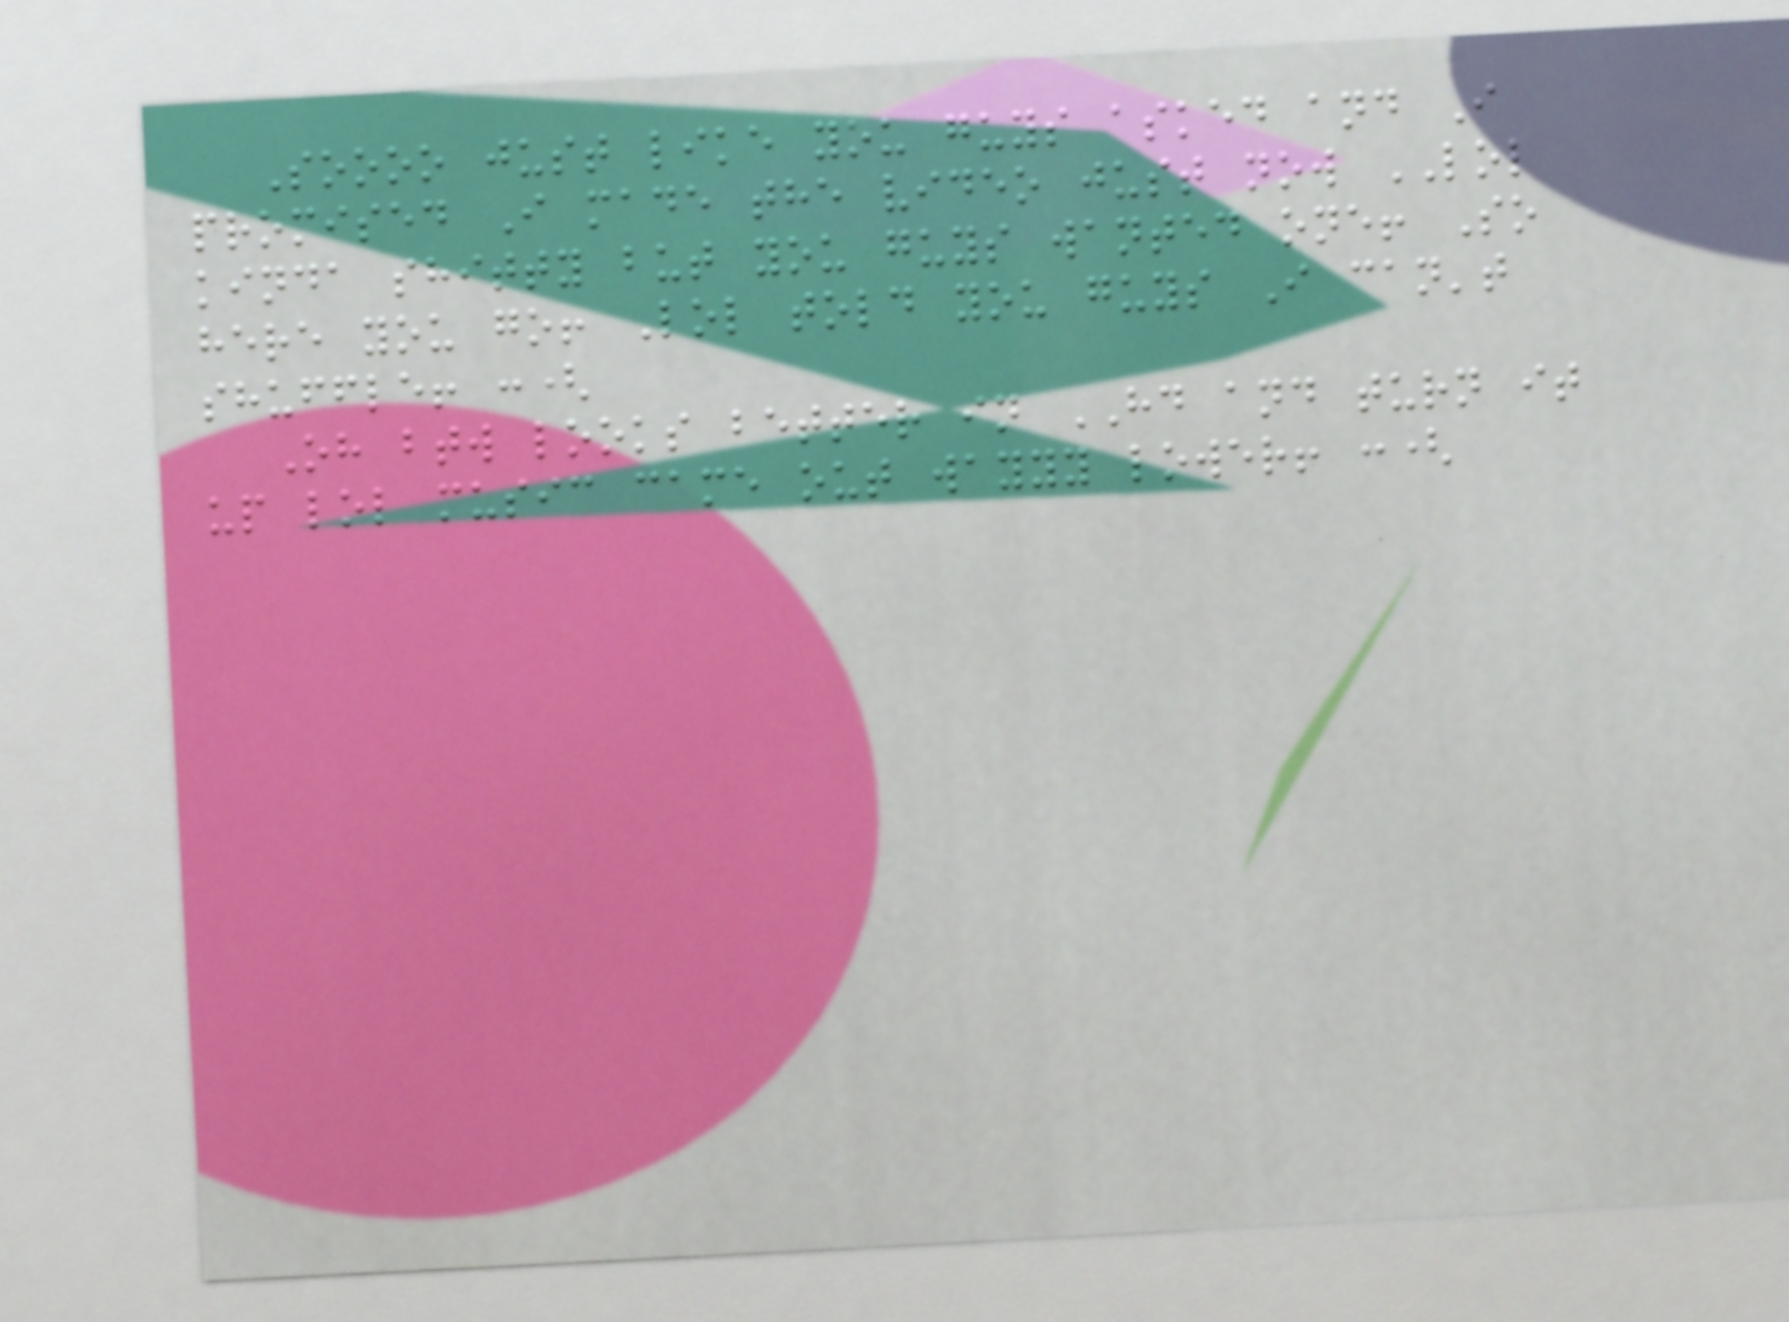Soooo just like you guys asked and I
promised I made the video just now LOL
kinda shitty but you guys wanted one! So
here you go! Lol told you guys I can't
shuffle! :(
Oh btw looks better in HD and turn it
up lol music came out wayyy lower! :(
